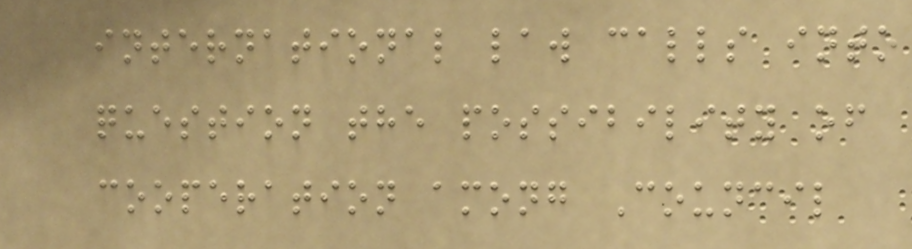international law calls into
question the possibility of
cooperation among Council
